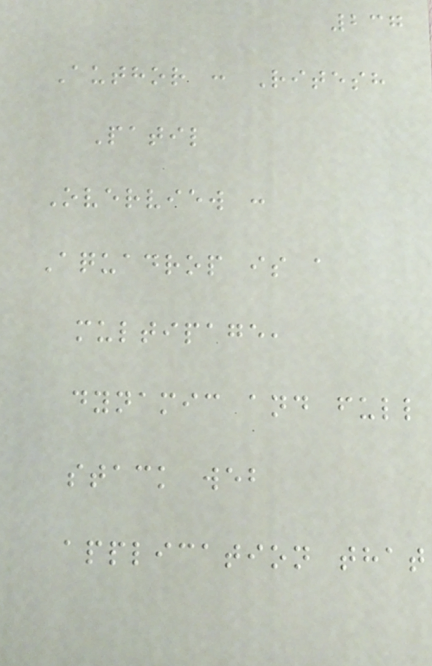237
Author : Ritesh
Patil
Overview :
Aquadrop is a
multipage,
dynamic and full
stack web
application that
